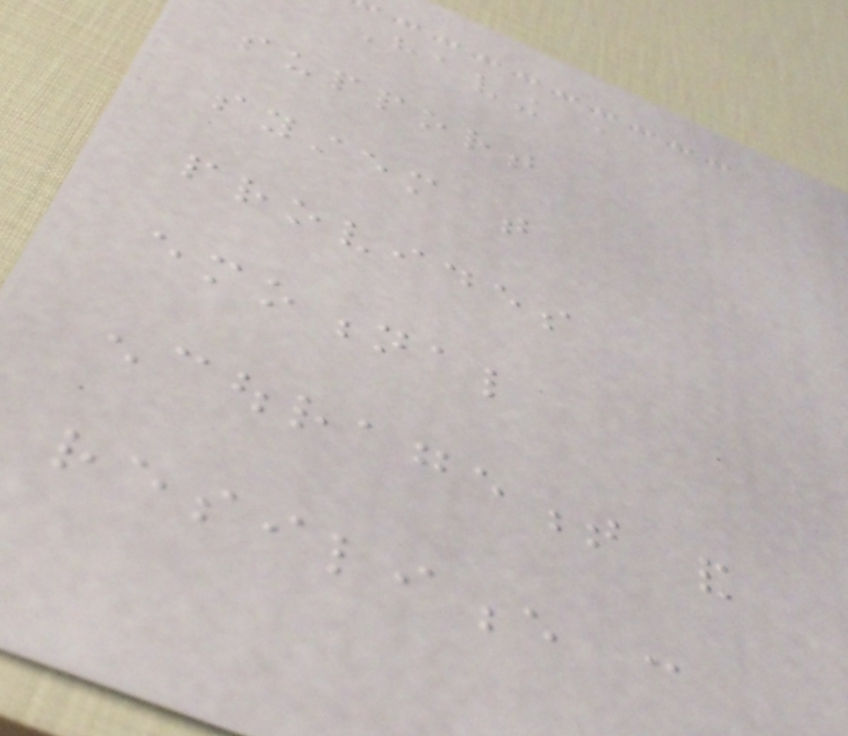Having a
support
system that
provides
emotional
encouragement and
resilience can
